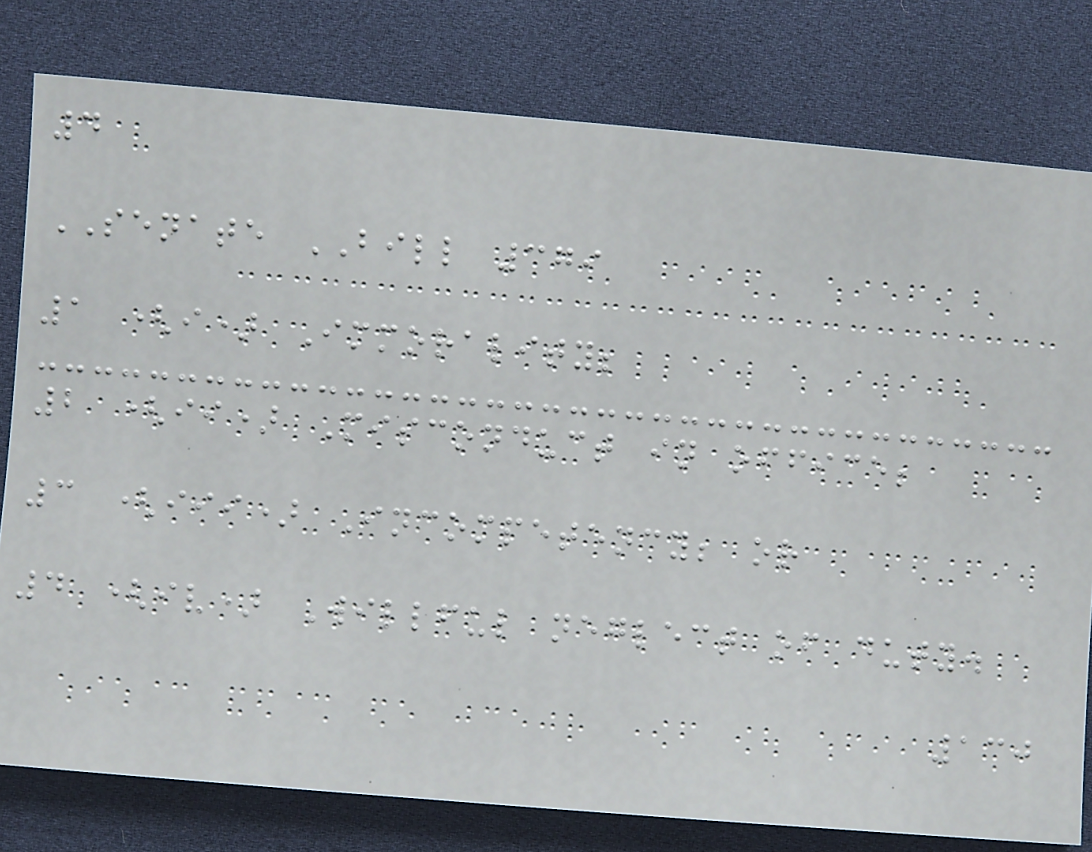4
SENATE BILL 379
1 (i) Immorality;
2 (ii) Misconduct in office;
3 (iii) Incompetency; or
4 (iv) Willful neglect of duty.
130
